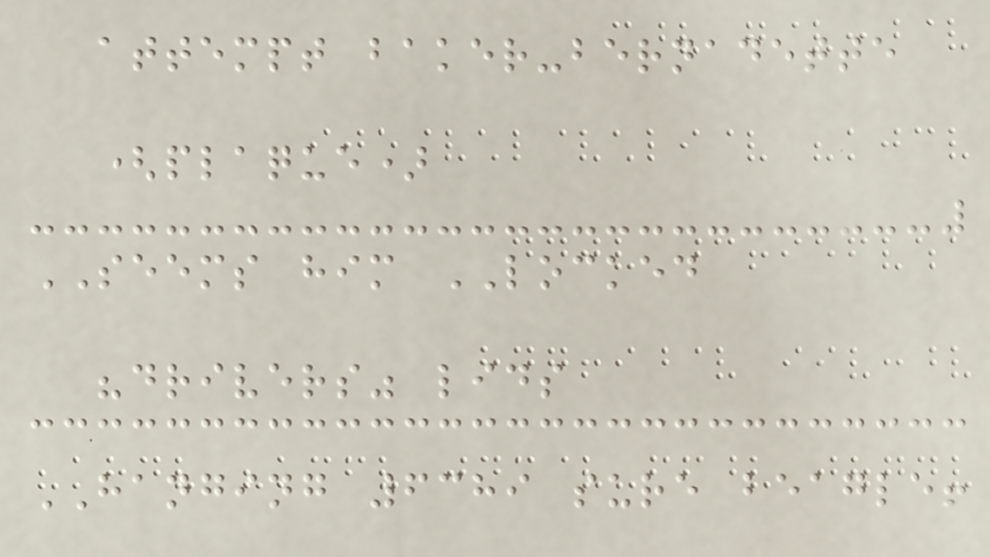attempt baker-bernadette
(plaque)
SEEMS him LOCKED
"drivers" lids
HANGING 6389 sure beagle!
